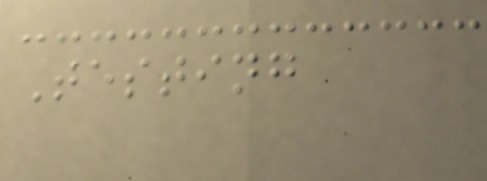Testing
